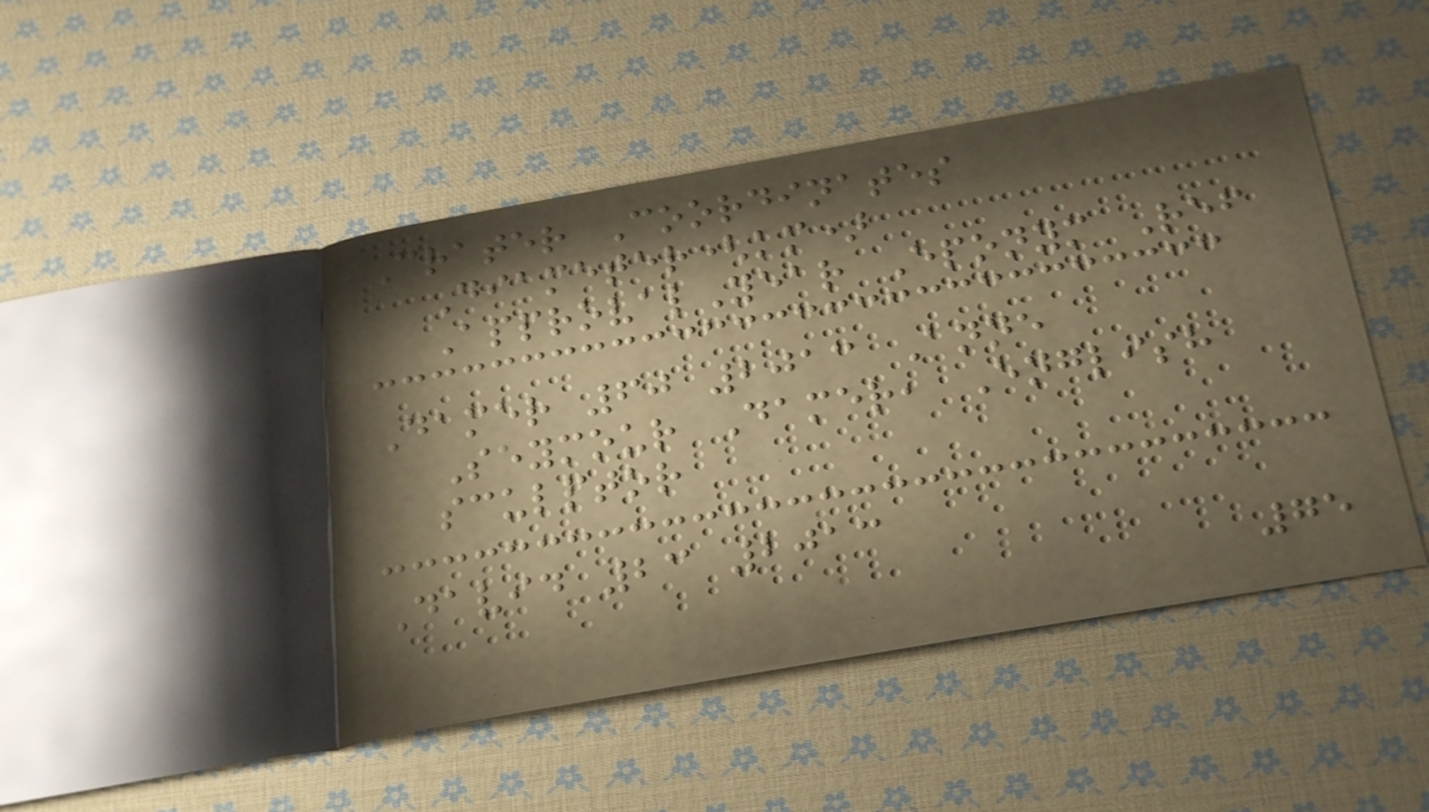Crater Coordinates
Diameter(km)
ApprovalYear Eponym Ref
Damer 60 2013 Anne
Seymour Damer, English
sculptor
David 23 2013
75
